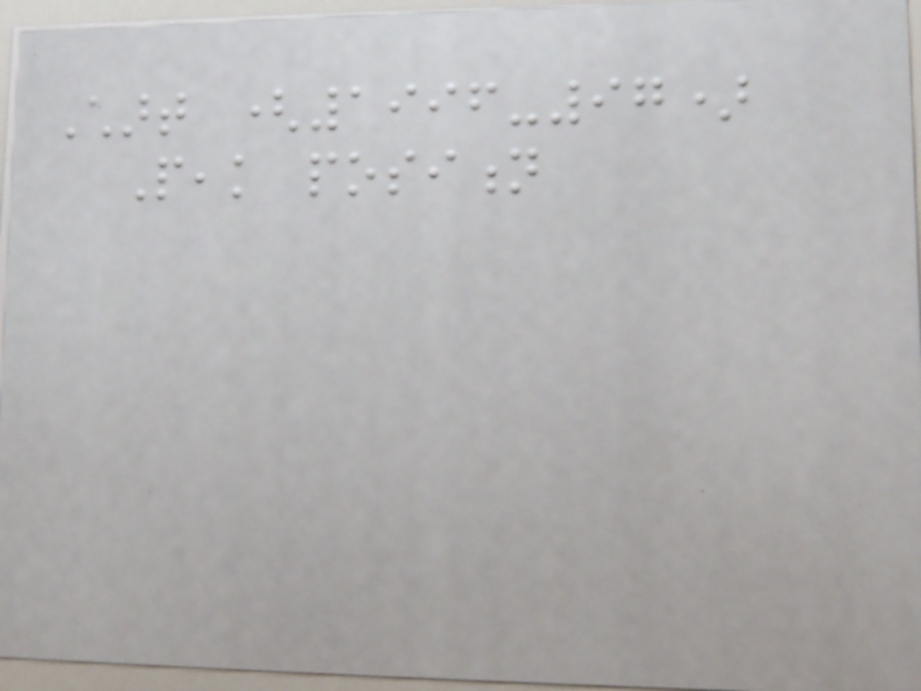Chart (1996-97)
Peak position
